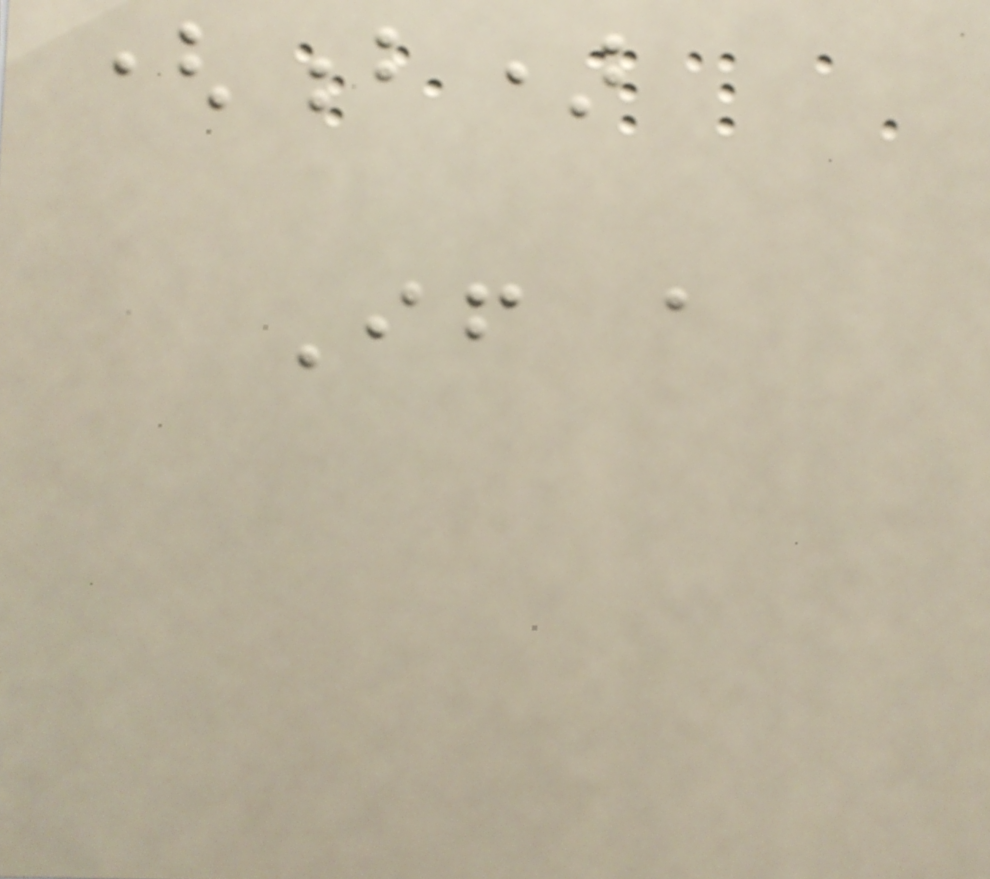(b)
If a
